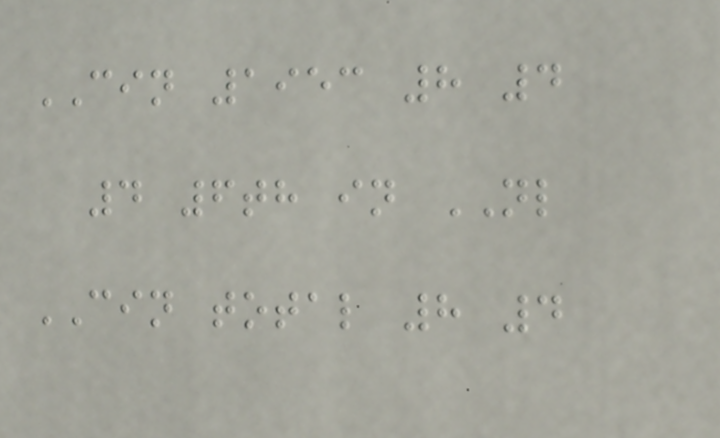CIN 1953 8 4
4 6th in NL
CIN total 8 4
